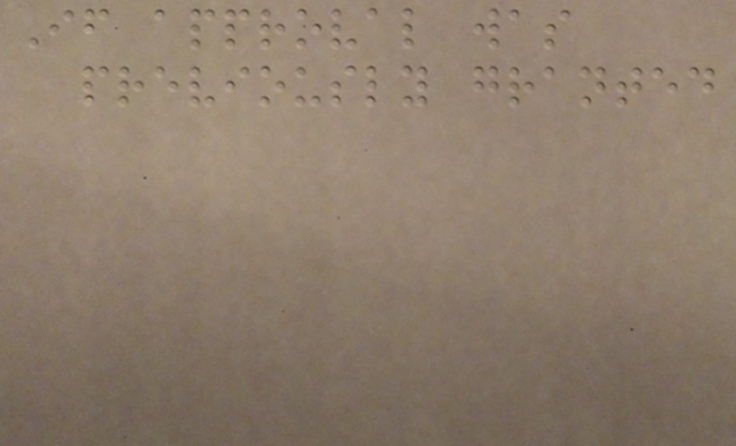If approval was
previously granted
